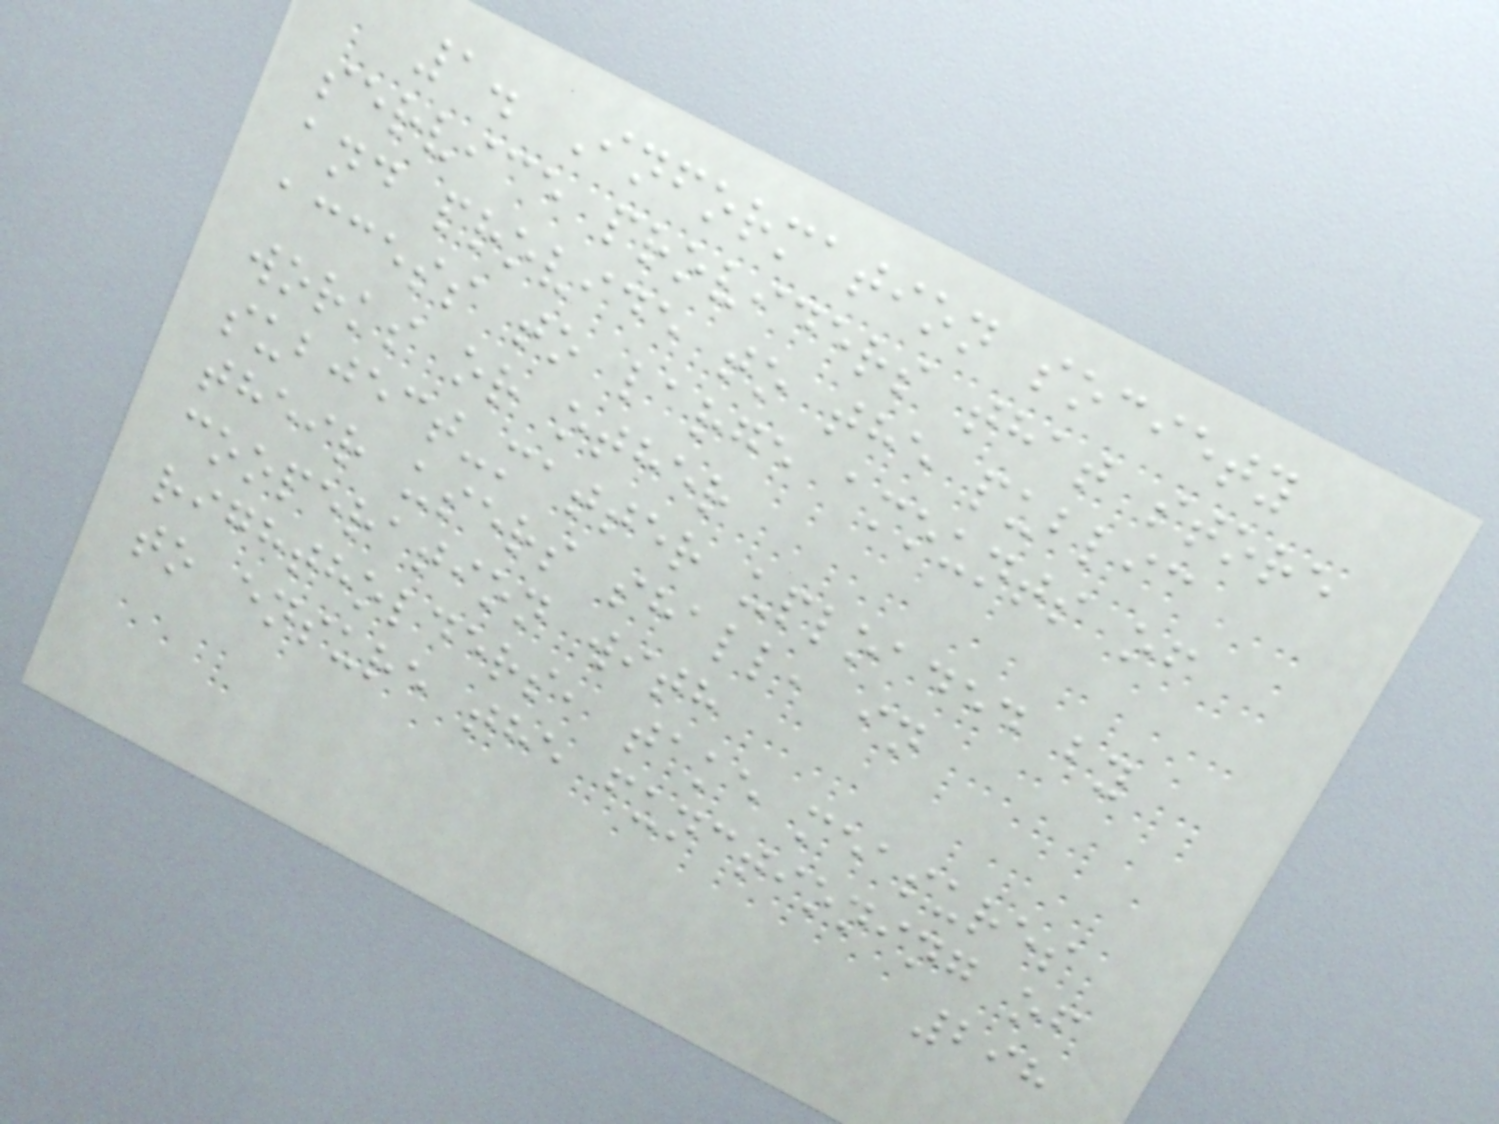1. Information society
service providers that store
and provide to the public
access to large amounts of
works or other
subject-matter uploaded by
their users shall, in
cooperation with
rightholders, take measures
to ensure the functioning of
298
